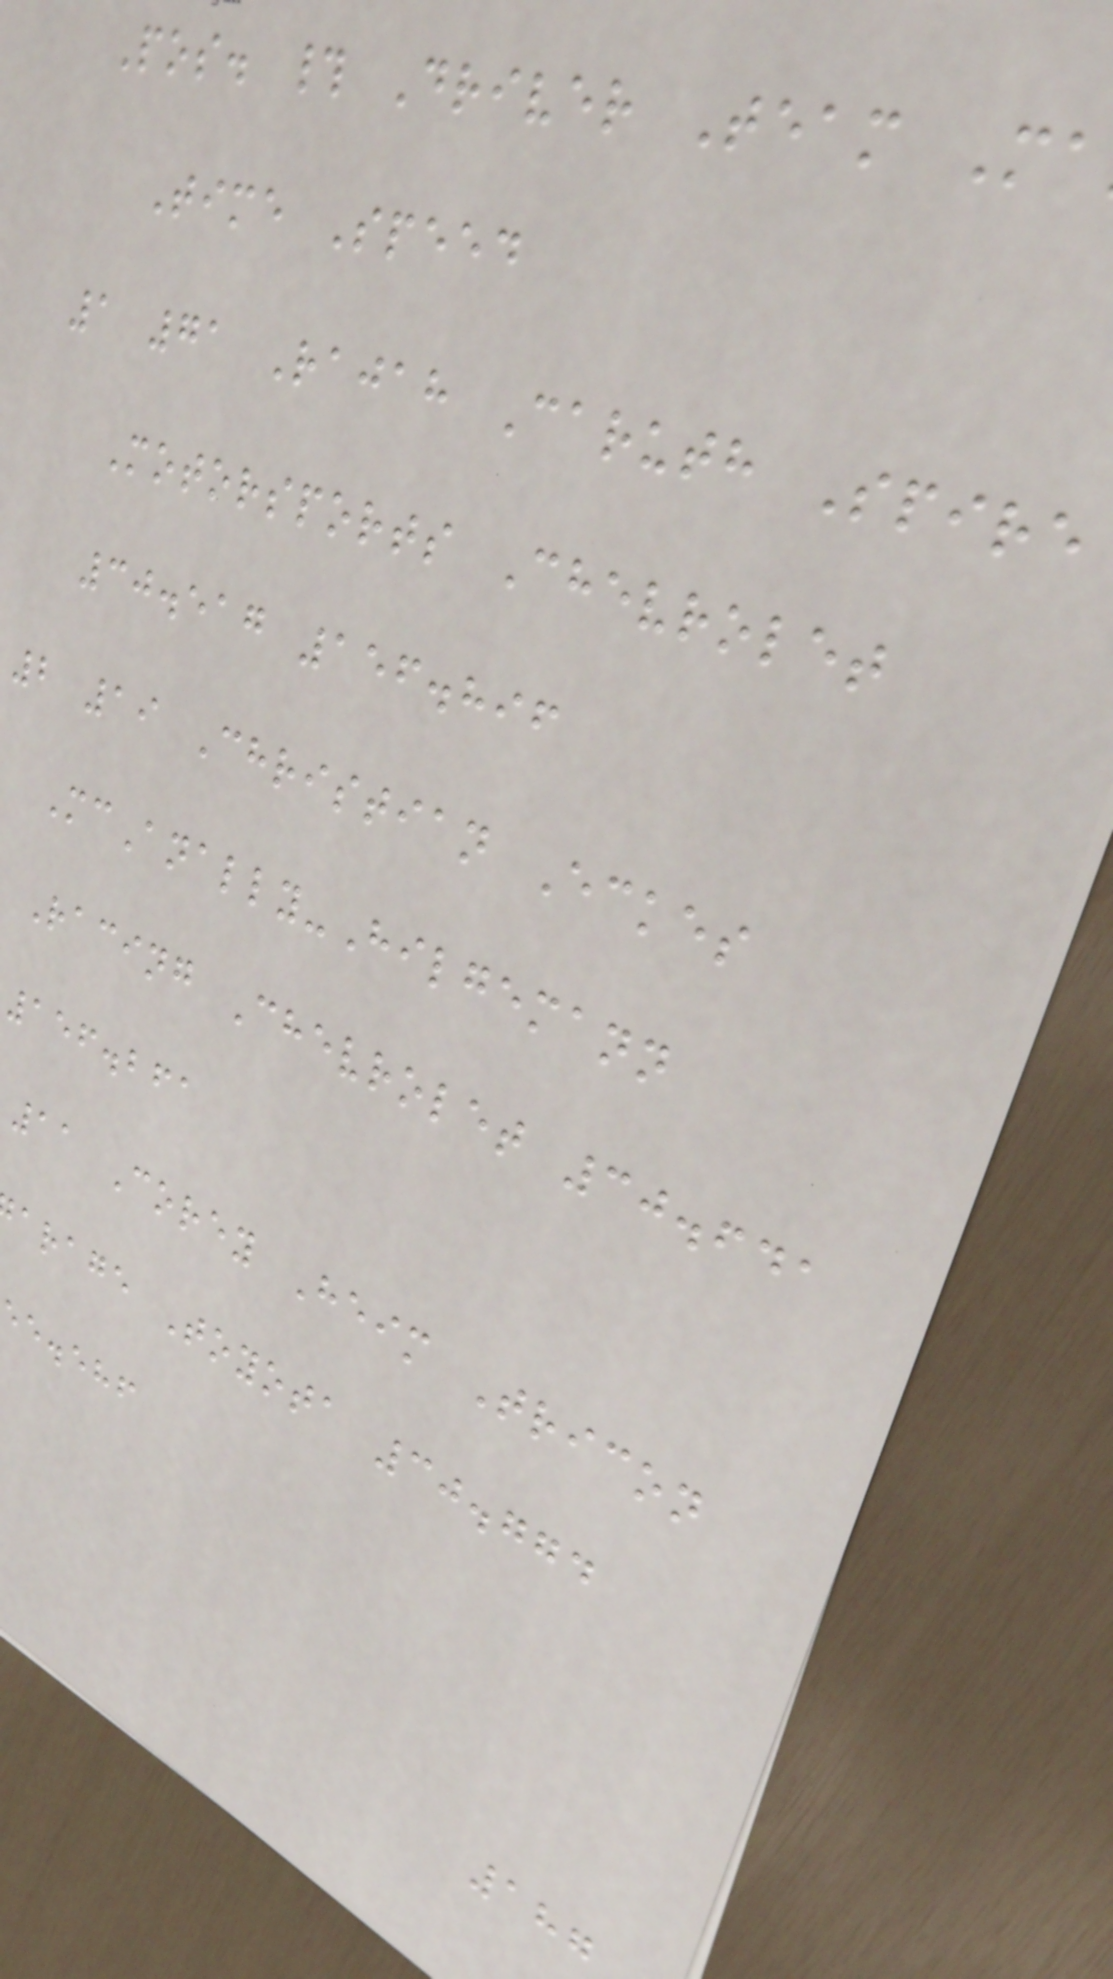Pos. # Driver Team Ma
Time Speed
1 71 Rajah Caruth Spire
Motorsports Chevrolet
30.517 156.896
2 19 Christian Eckes
McAnally-Hilgemann
Racing Chevrolet 30.641
156.261
11 Corey Heim Tricon
arage Toyota 30.774
ee.ehf
187
